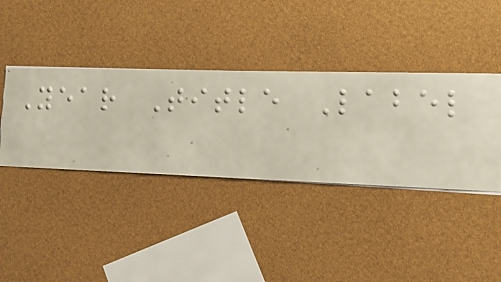Year Title Label
